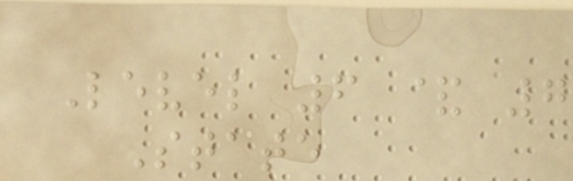Level 6 & 7
State
